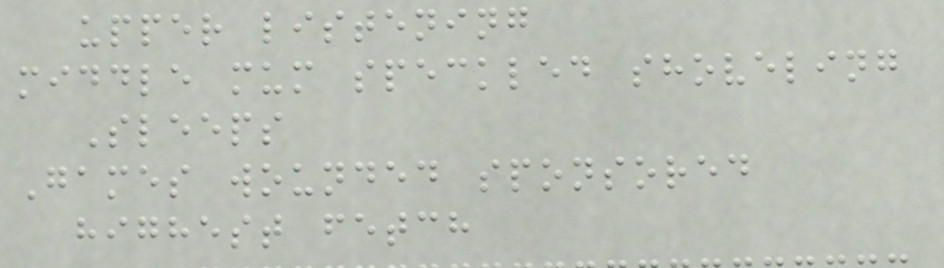upper listening
middle mum speckled shoveling
Sleeps
Games wounded sponsored
highest fetch
